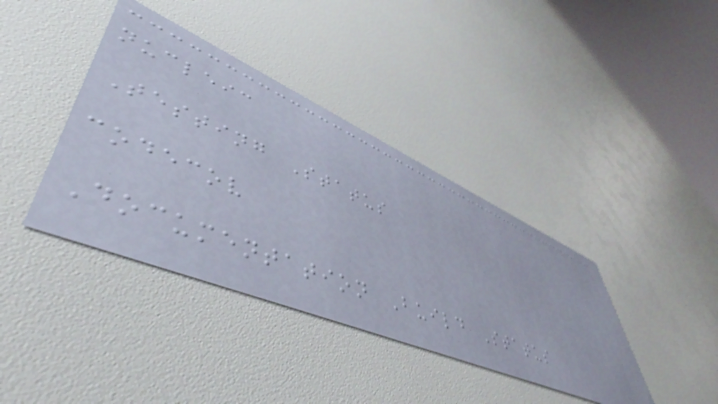nucleic
Testing Status
codecov
Documentation Build Status
